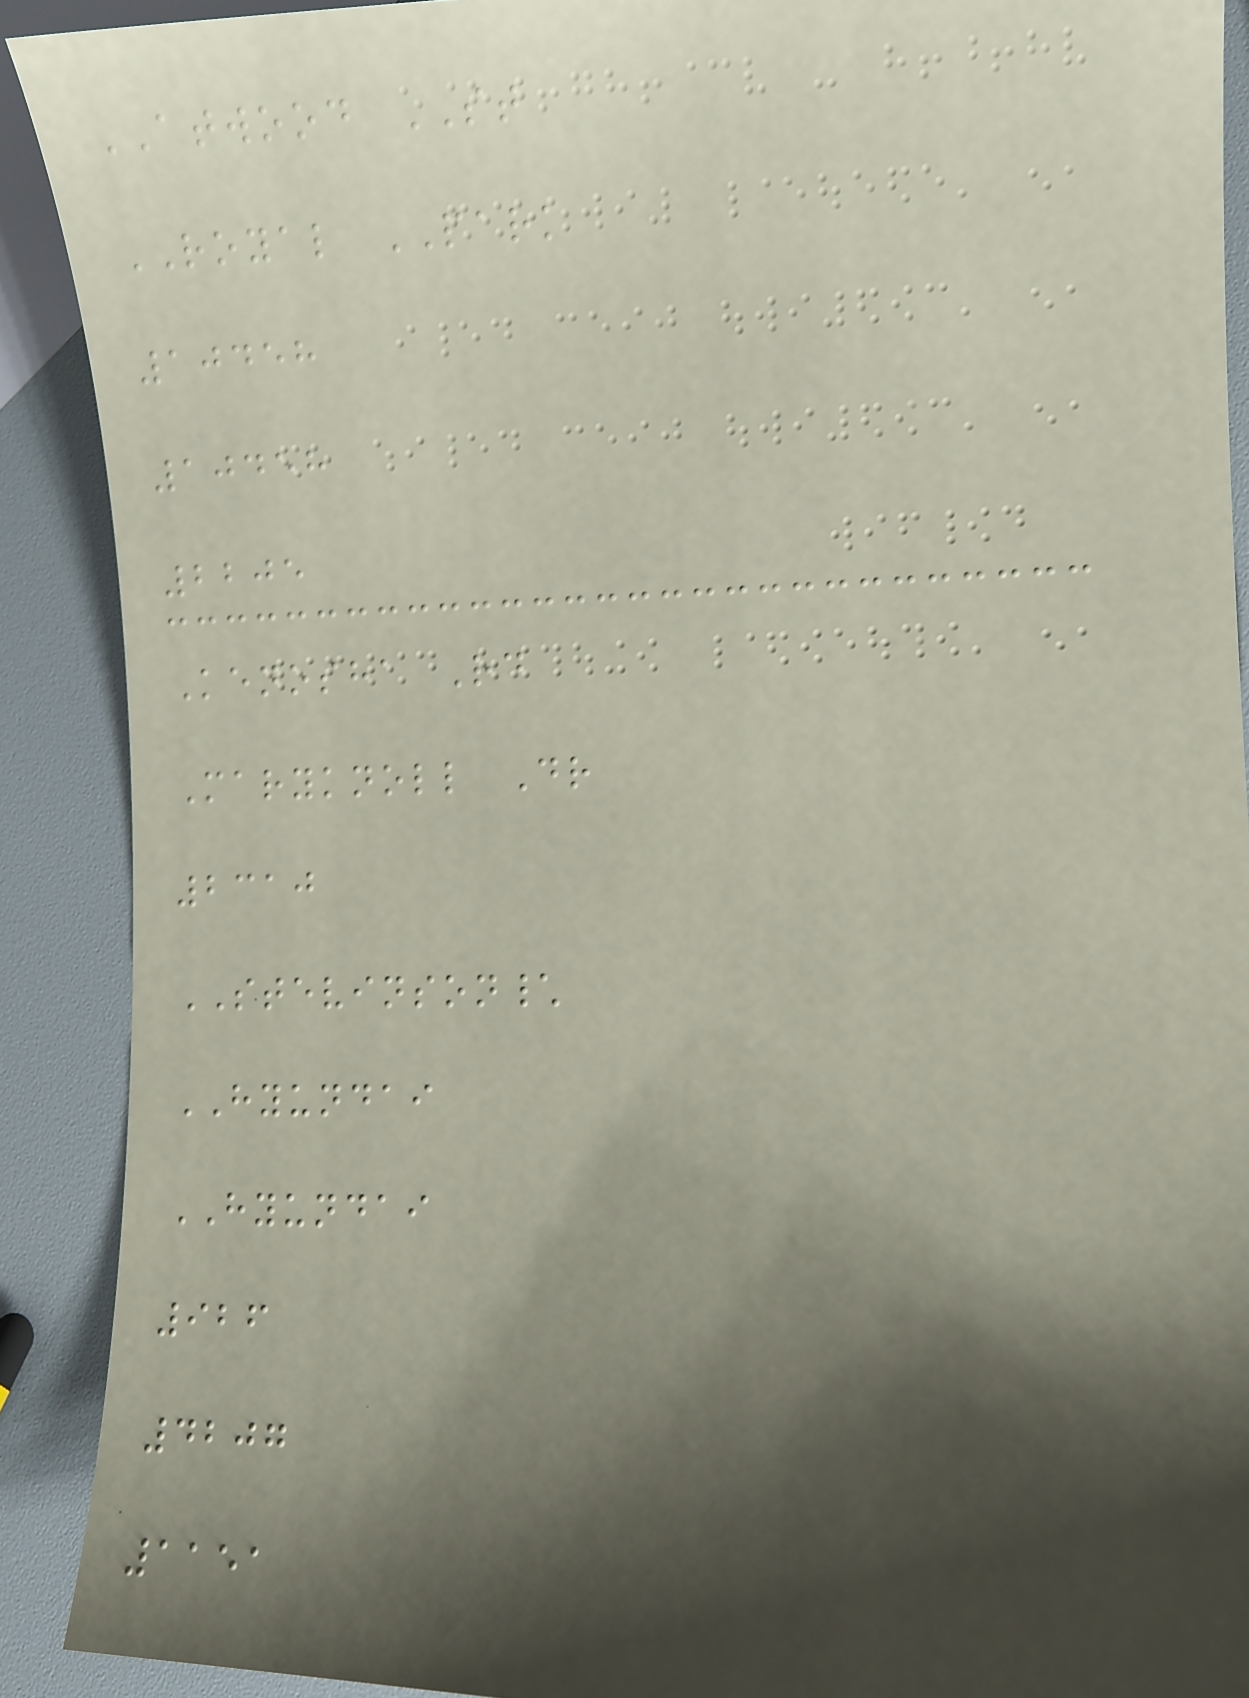ATWOOD ST
ROYAL PARK
10458
10458
2205
Kenosha Rd
Maryknoll Dr
2310
STEVINSON\
HYUNDAI
HYUNDAI
926
4207
1151
